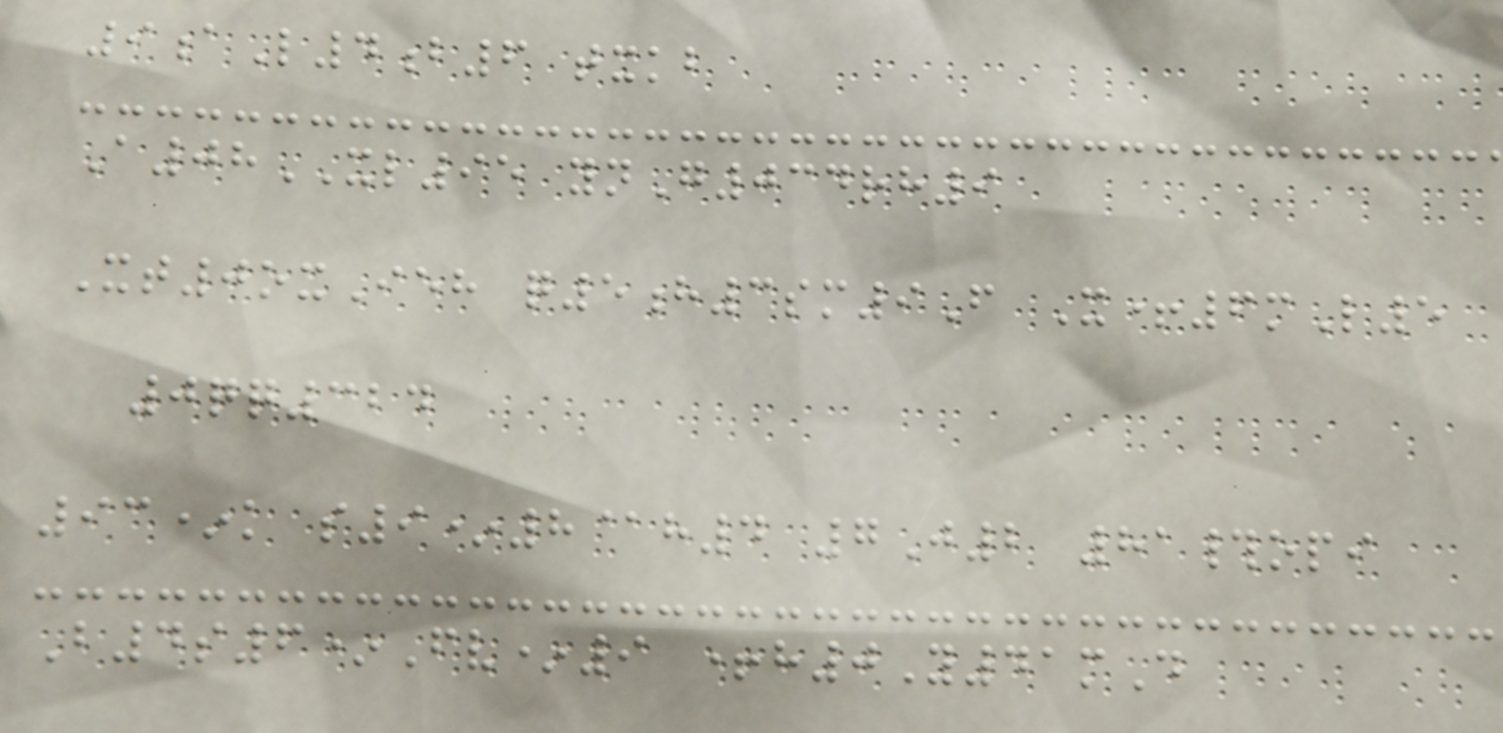9aL4b6 txkb
A08XL95 ynG034rh9
Xt0oxIeh q5h3sm9F X+6mL5
0qq324
93*k s9*8@h4 7J2 81#opi
B4s6*Fv*9 +h0Y41mD
